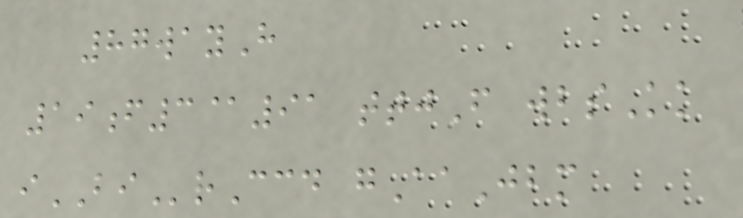87wayH
19f3@91 ttjF wbsKk
iBIrCcd gAaJbm
